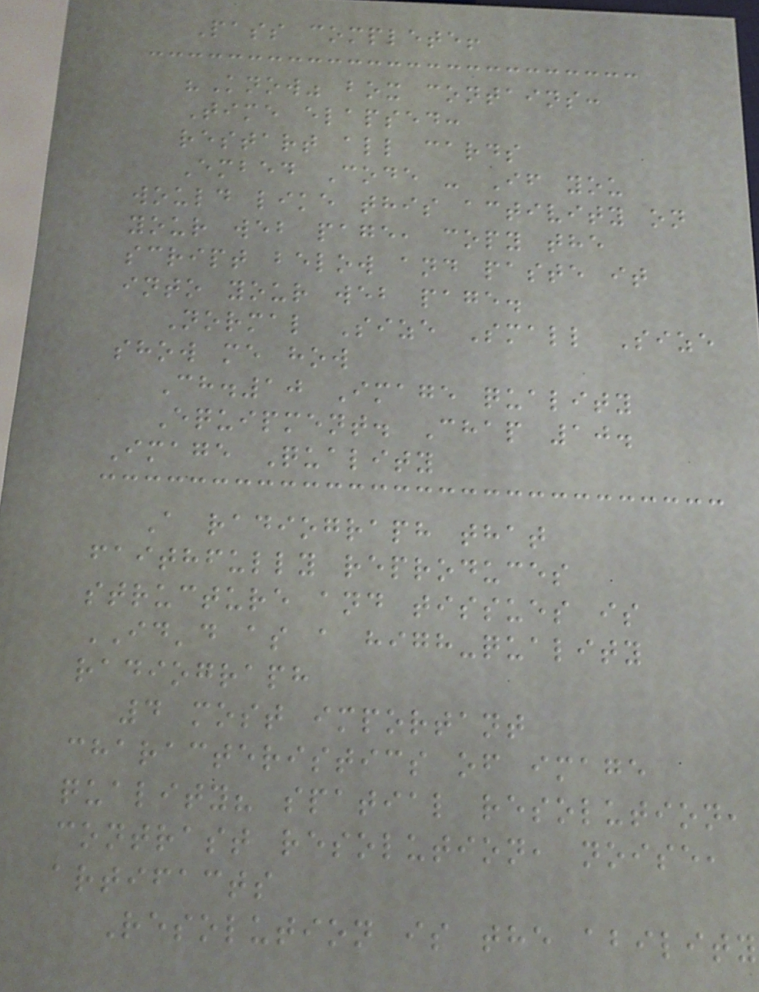Pass complete!
"Know" box contains:
Time elapsed:
restart all cards
Embed Code - If you
would like this activity on
your web page, copy the
script below and paste it
into your web page.
Normal Size Small Size
show me how
Ch.10 Image quality
Equipment. Chap 10.
Image Quality
A radiograph that
faithfully reproduces
structure and tissues is
ID'd as a high-quality
radiograph
4 most important
characteristics of image
quality? spatial resolution,
contrast resolution, noise,
artifacts
Resolution is the ability
